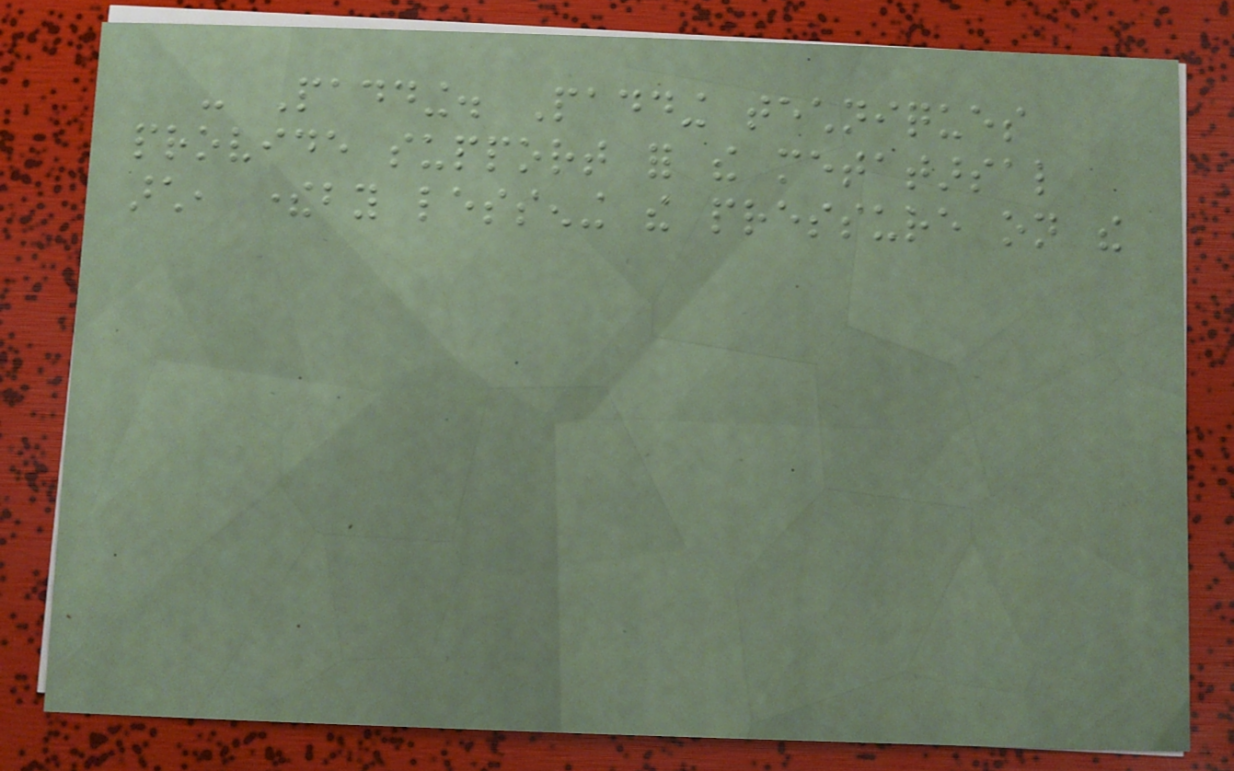- Padding. Padding techniques
provide support for the metatarsal
arch, thereby lessening the pressure on the
